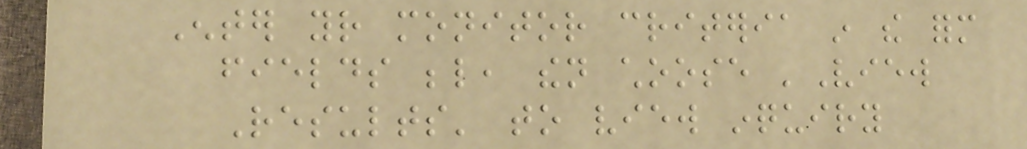Enter your monitor criteria in the form
fields below, then choose 'View
Results' to view inquiry
